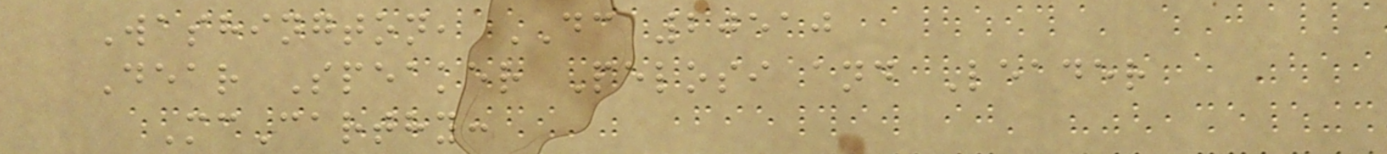Washington, DC 20510
Dear Speaker Pelosi and Leader
McCarthy:
